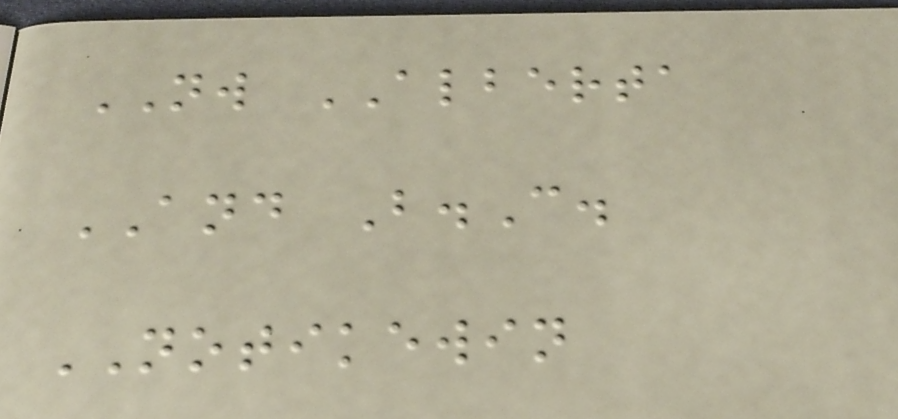NW ALBERTA
AND B.C.
NOTIKEWIN
